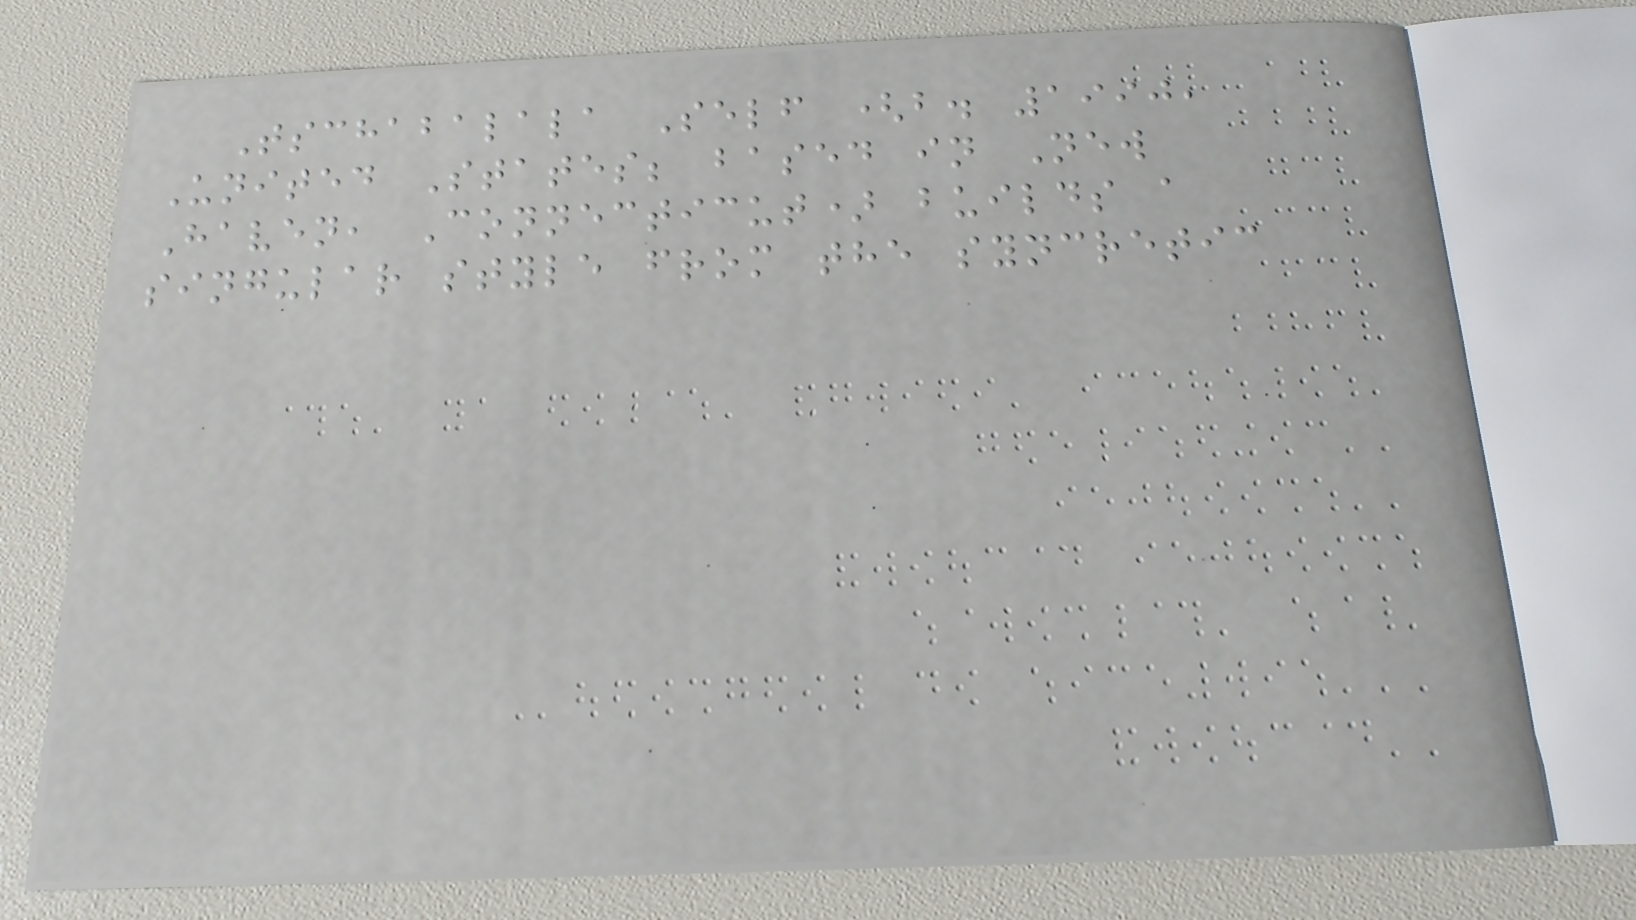Tschabalala Self (b. 1990,
United States; based in New
Haven, Connecticut) builds a
singular style from the syncretic
